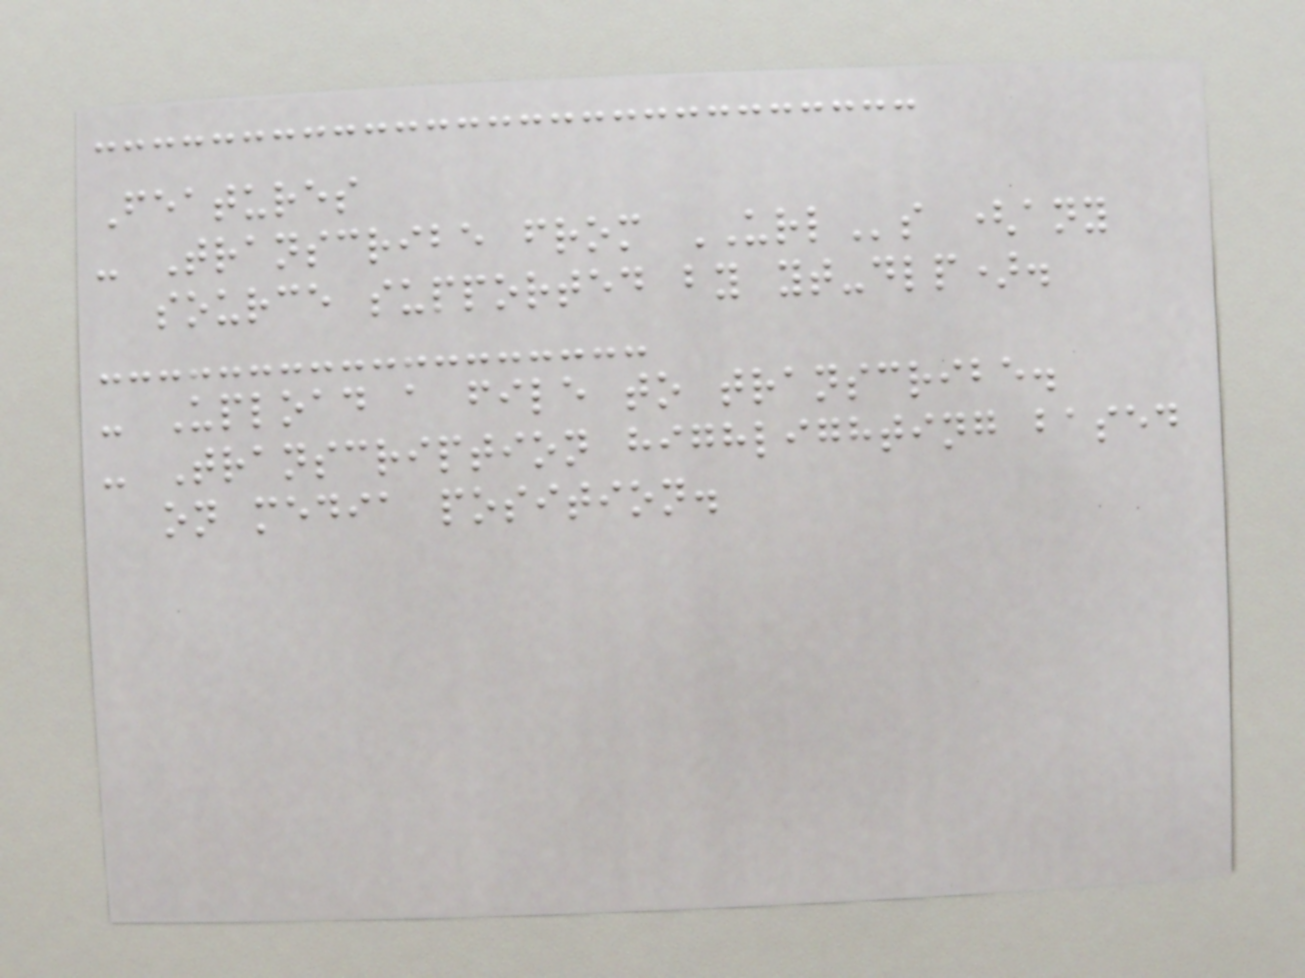Features
- Transcribe from URLs (any
source supported by yt-dlp).
- Upload a file to transcribe.
- Transcription highlighting based
on media position.
